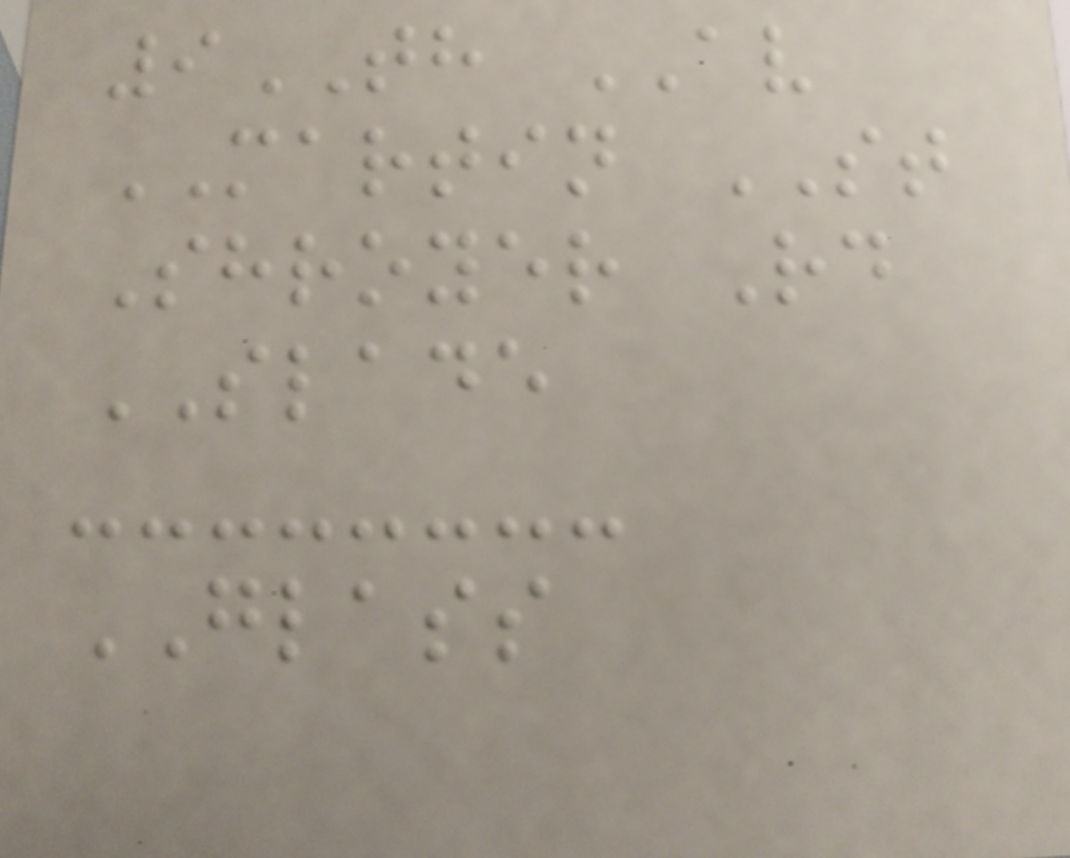9TH AV
MARTIN ST
Shroyer Rd
SLADE
GLASS
